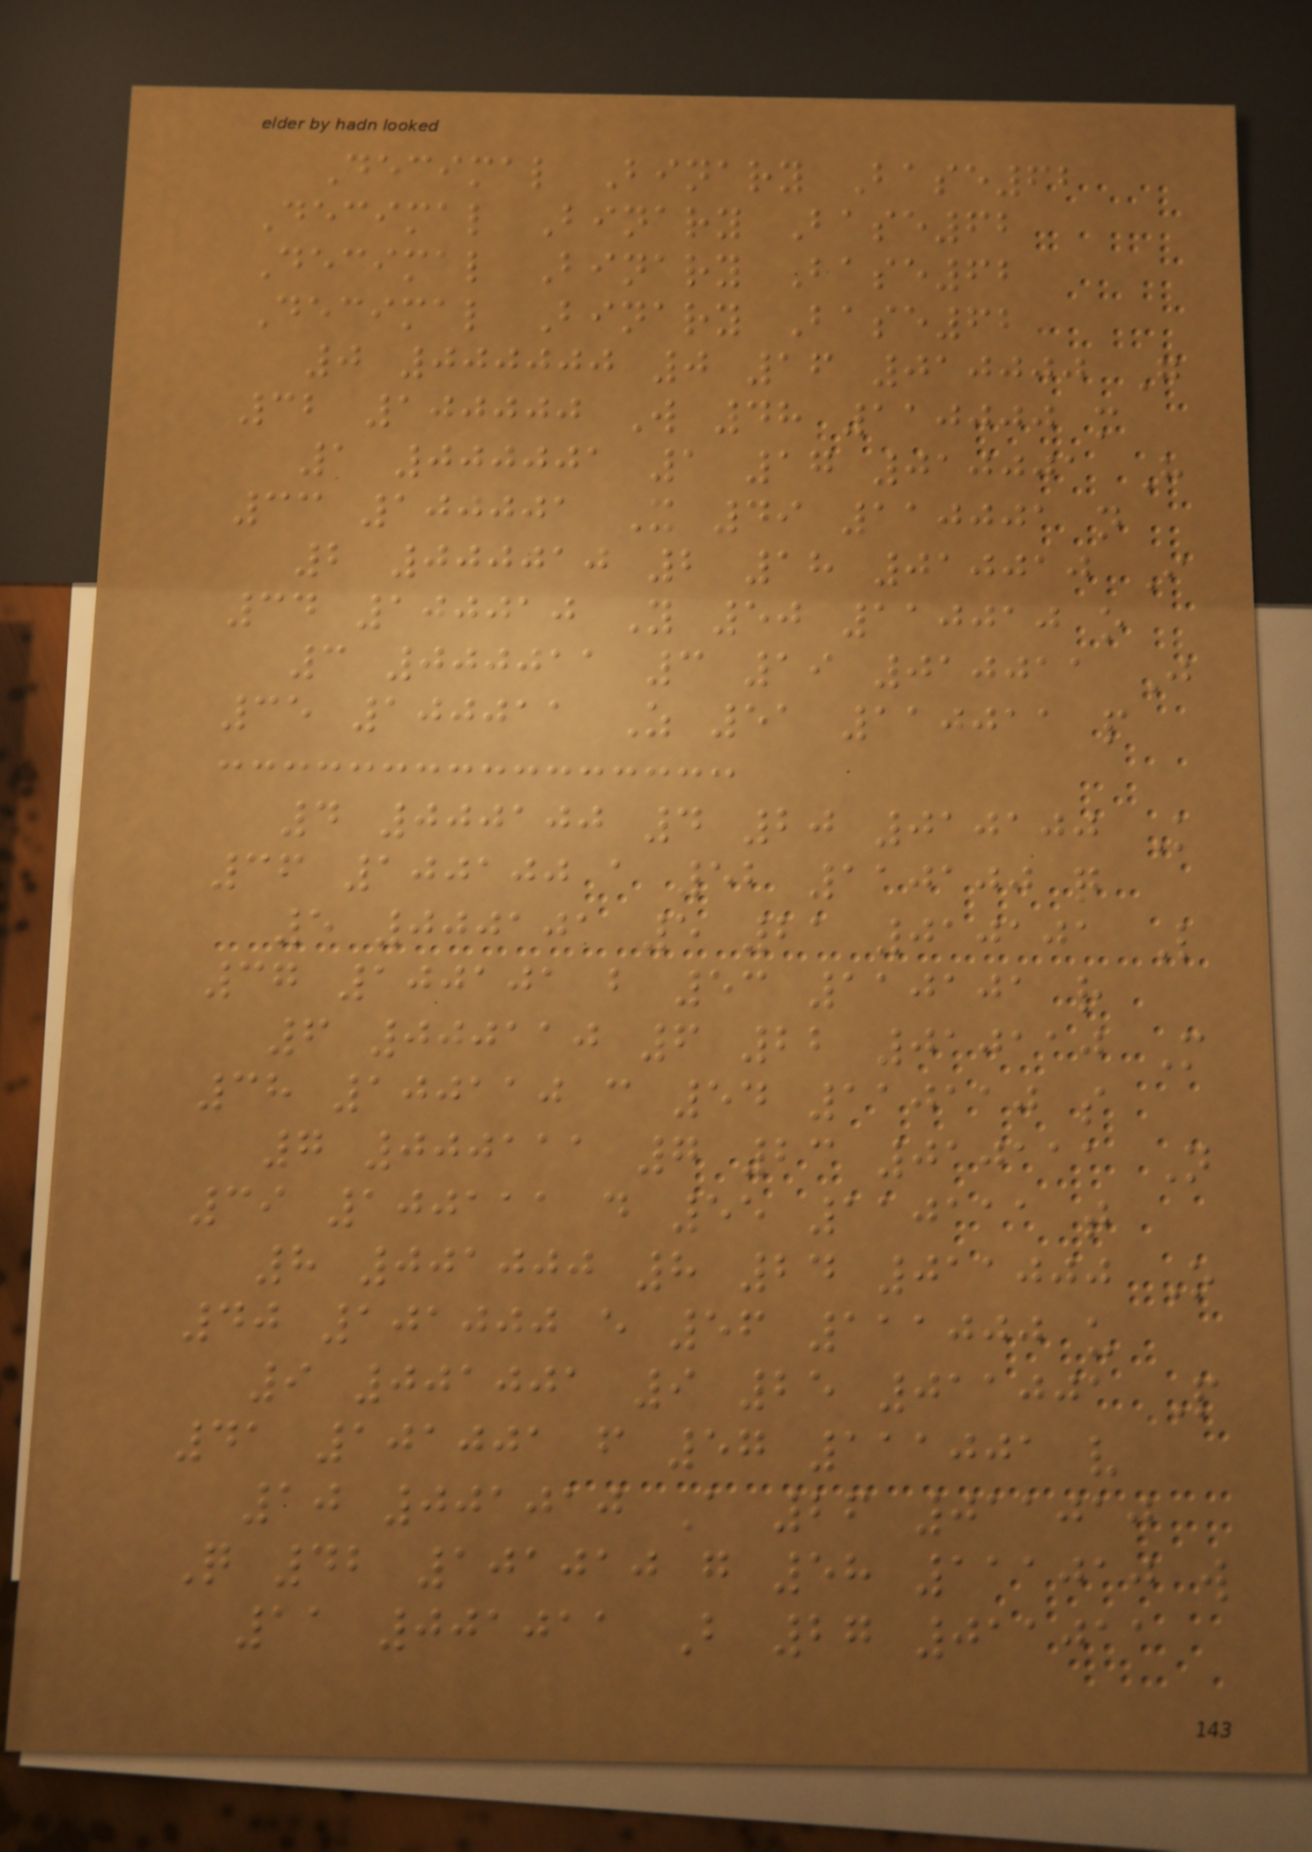Decimal Binary Base62
Decimal Binary Base62
Decimal Binary Base62
Decimal Binary Base62
0 000000 0 16 010000 G
32 100000 W 48 110000 m
1 000001 1 17 010001 H
33 100001 X 49 110001 n
2 000010 2 18 010010 I
34 100010 Y 50 110010 o
3 000011 3 19 010011 J
35 100011 Z 51 110011 p
4 000100 4 20 010100 K
36 100100 a 52 110100 q
5 000101 5 21 010101 L
37 100101 b 53 110101 r
6 000110 6 22 010110 M
38 100110 c 54 110110 s
7 000111 7 23 010111 N
39 100111 d 55 110111 t
8 001000 8 24 011000 O
40 101000 e 56 111000 u
9 001001 9 25 011001 P
41 101001 f 57 111001 v
10 001010 A 26 011010
Q 42 101010 g 58 111010 w
11 001011 B 27 011011
